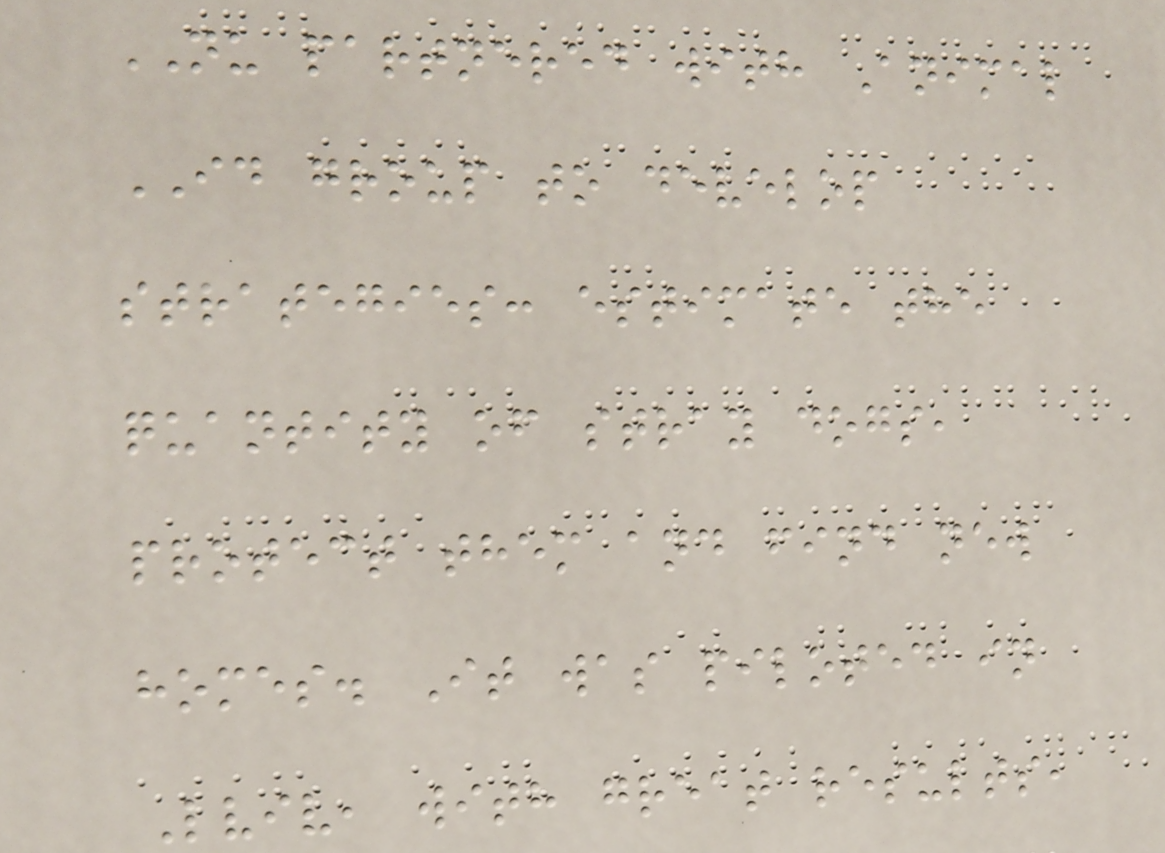NU partnered with Animal
ID group to develop
strategies: estimate the
quantity of stray dogs,
protect them and find new
homes. It was piloted in
Lviv, with great results,
